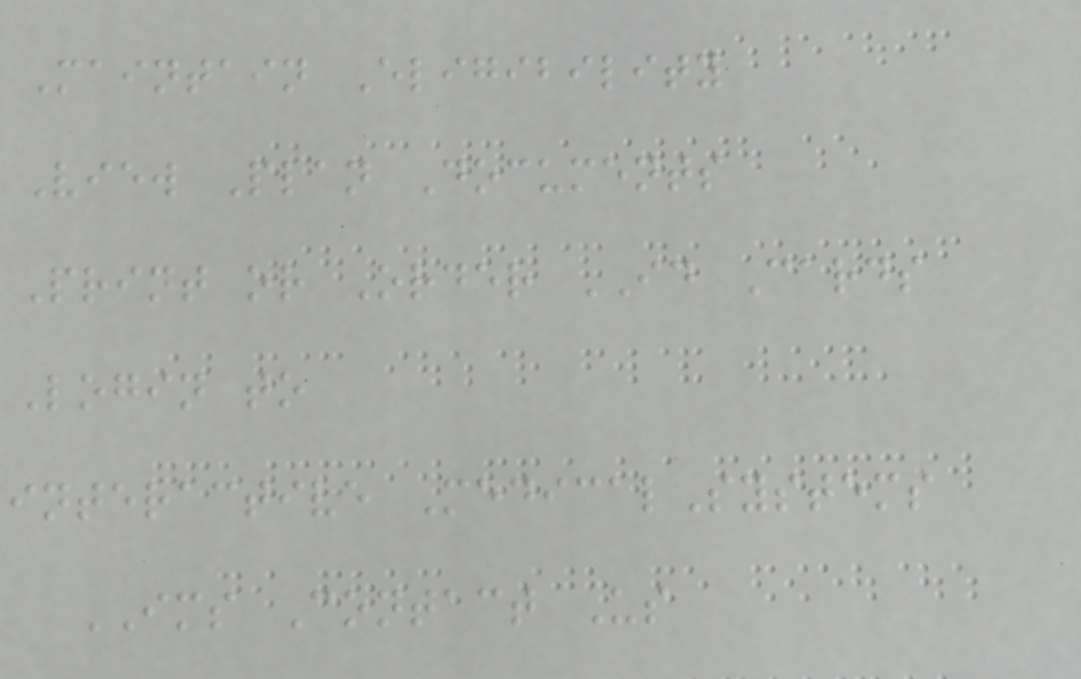Maintain Eligibility
View Plan Documents
Print or Order ID Cards
Login to
interactive MedicalSystems
IMS Contact Us
